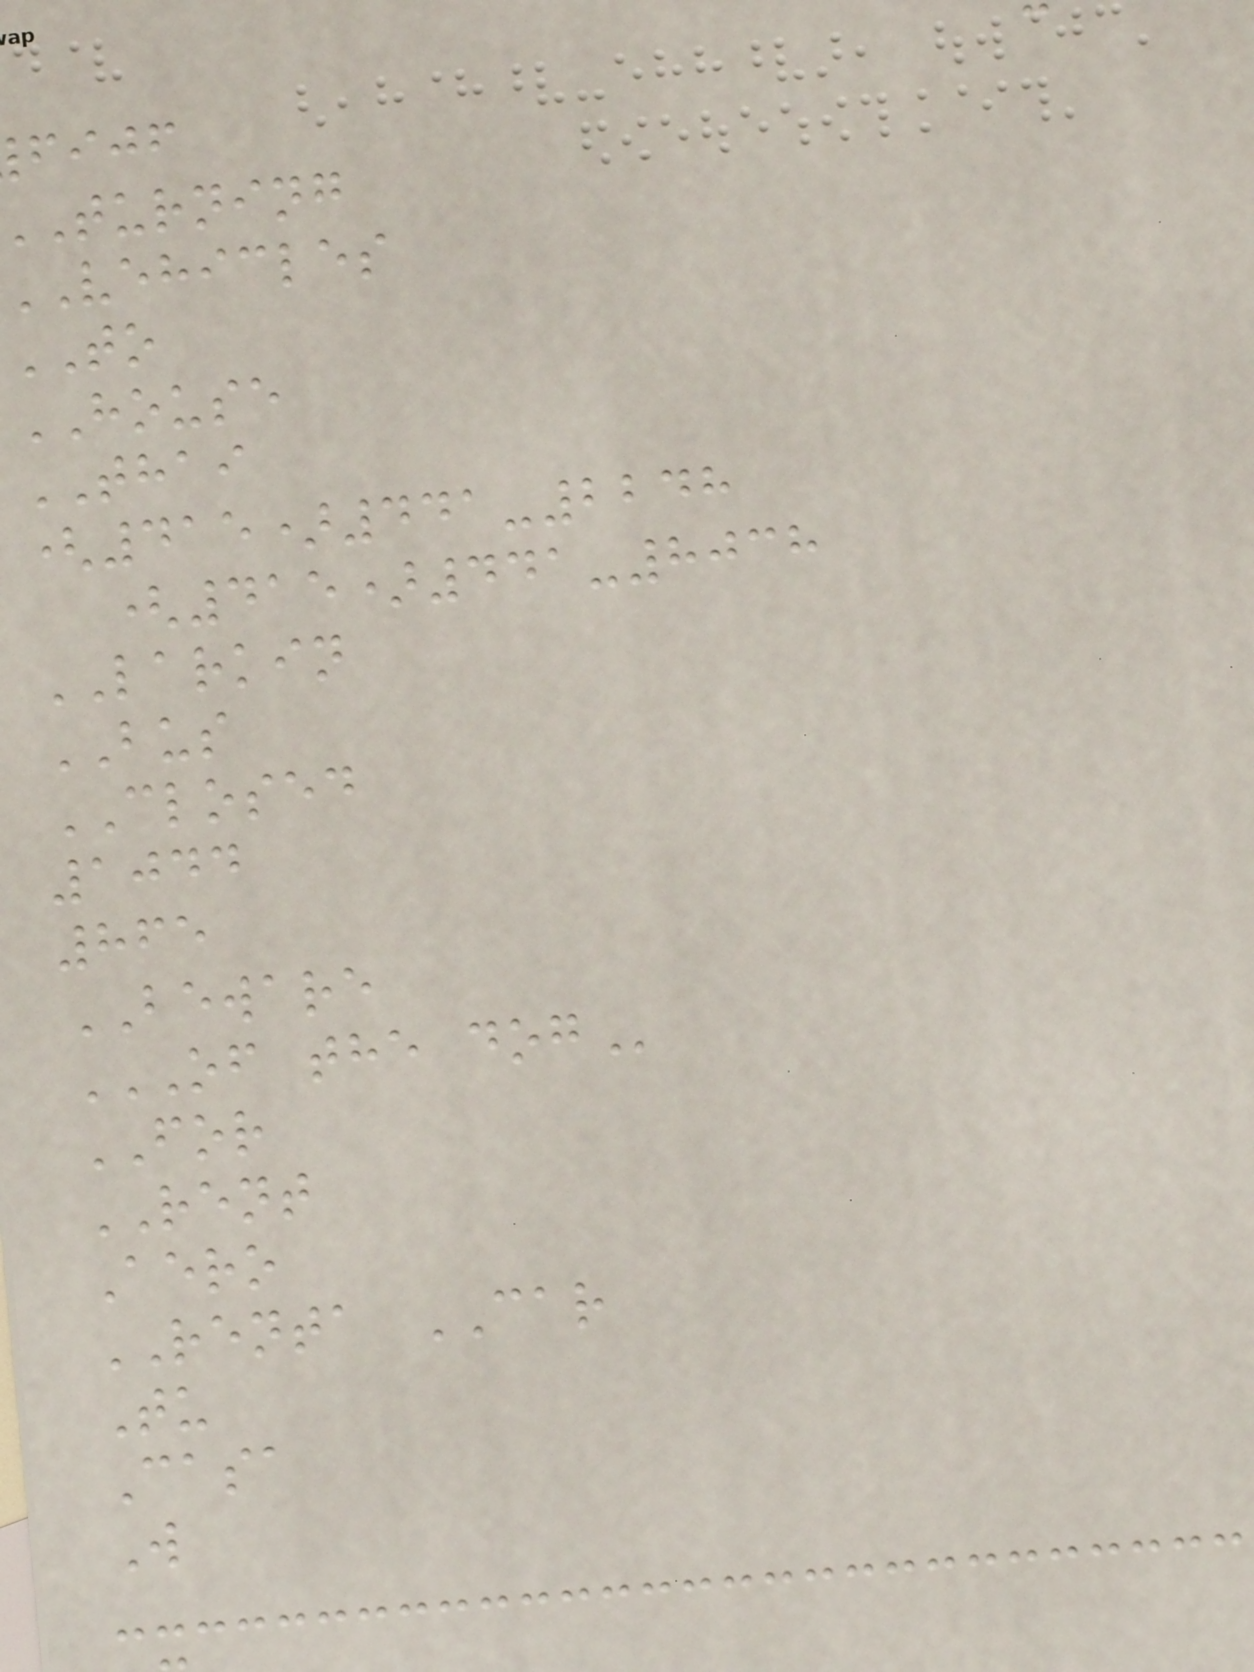fijf
turning
vehicles
TO
HOUSE
THAI
(415)441-2248
(415)441-8038
LARKIN
BUS
CLOSED
1044
865
BEWARE
OF THE DOG
FOR
RENT
Aero
RENTA CAR
Tu
Casa
W
